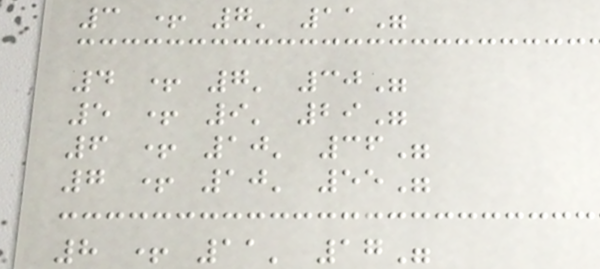3 + 7' 11"
4 + 7' 30"
5 + 9' 29"
6 + 10' 36"
7 + 10' 55"
8 + 11' 17"
